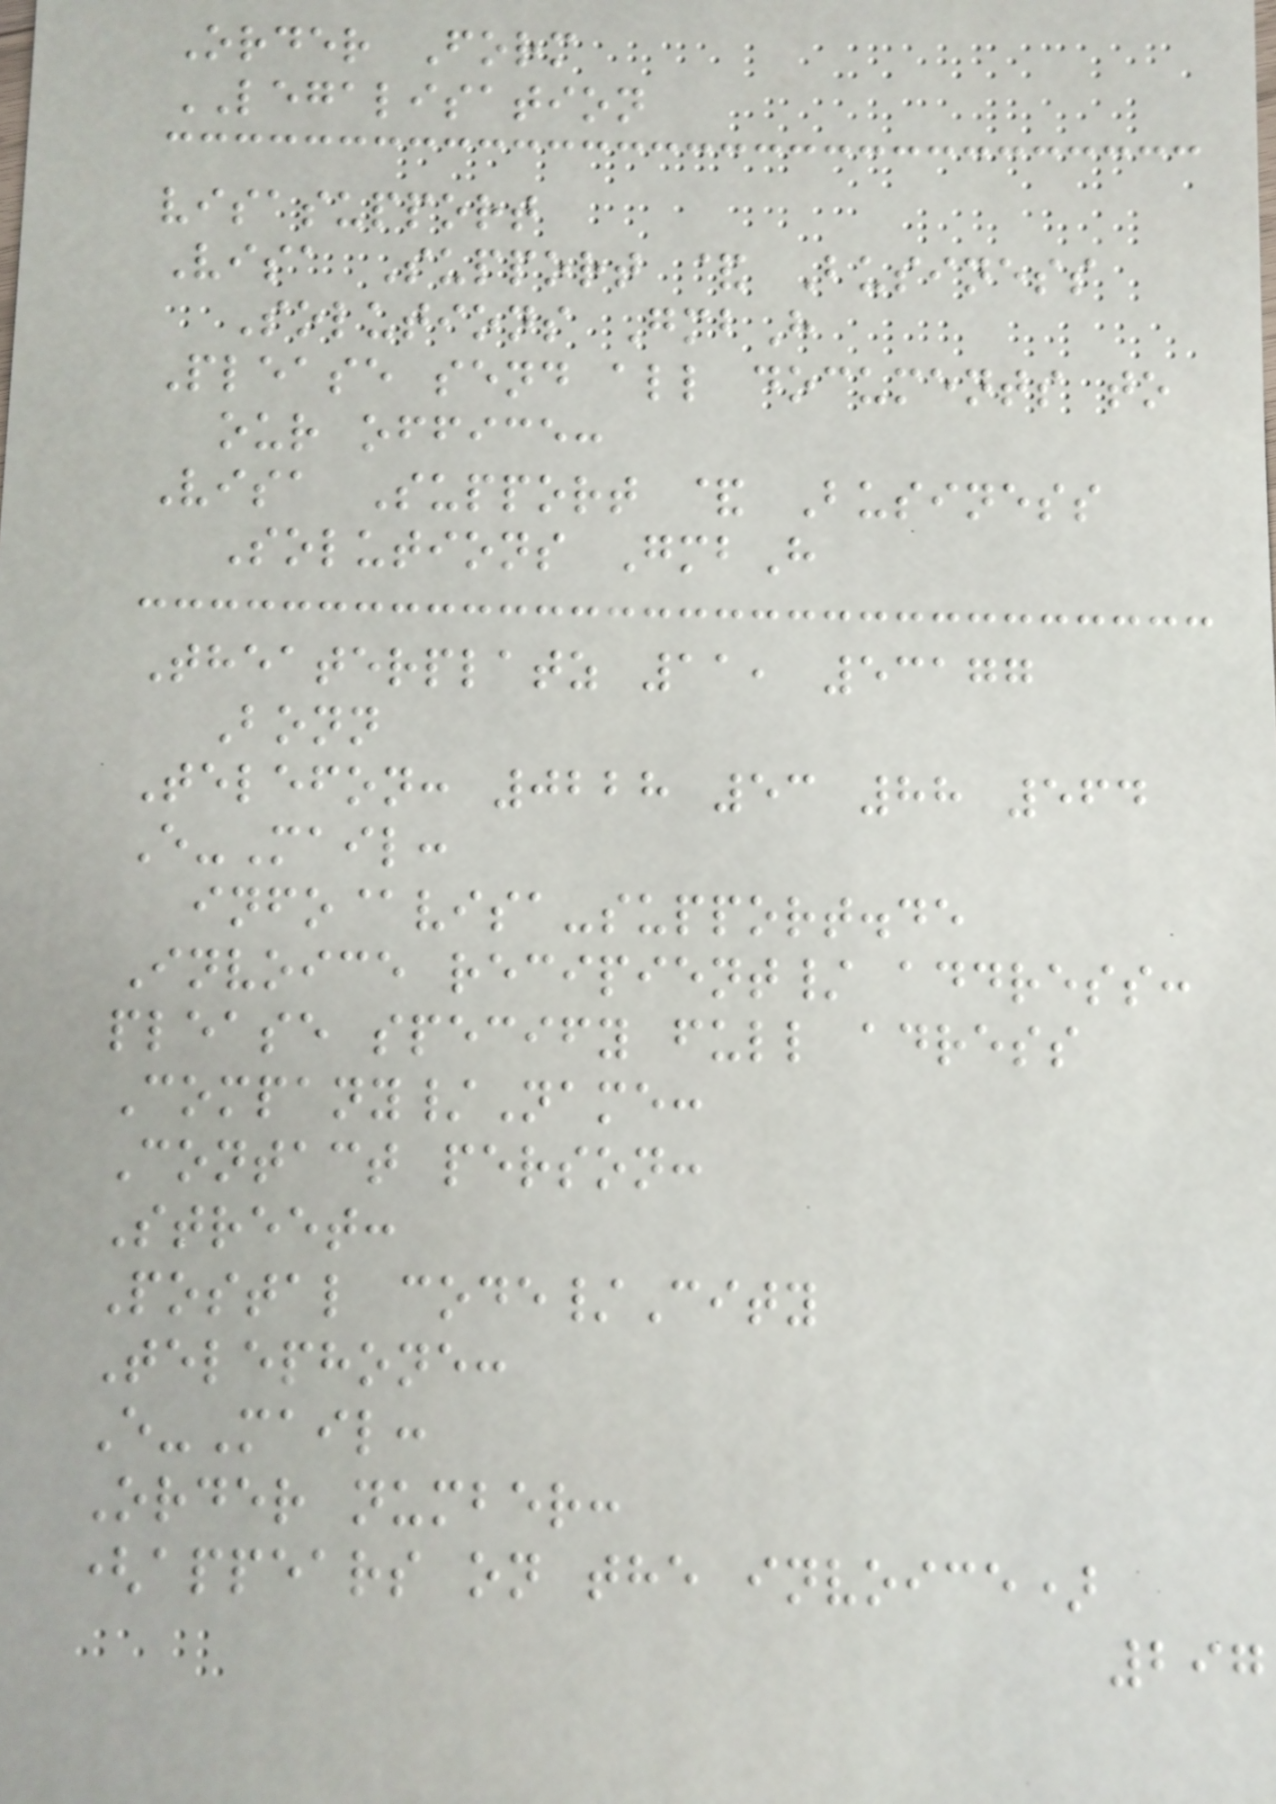Order Form
LEGALISATION
visasupport
Visa Support & Business
Solutions GmbH
Please send all documents to
our office:
Visa Support & Business
Solutions GmbH
Theaterplatz 11, 53177
Bonn
Telefon: 0228 53 88 564
E-Mail:
info@visa-support.de
Invoice recipient/ address:
please specify full adress
Company/Name:
Contact person:
Street:
Postal code/City
Telephone:
E-Mail:
Order number:
(appears on the invoice)
297
